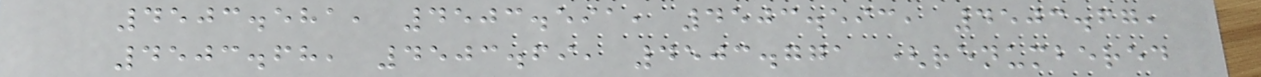4503.581, 4503.591, 4503.593, 4503.67,
4503.68, 4503.69, 4503.771 (renumbered
